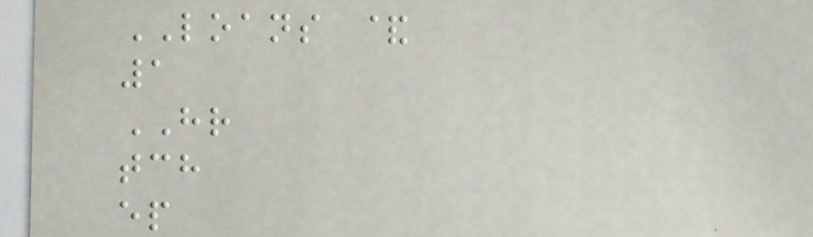LOANS &
1
HR
tch
ep
